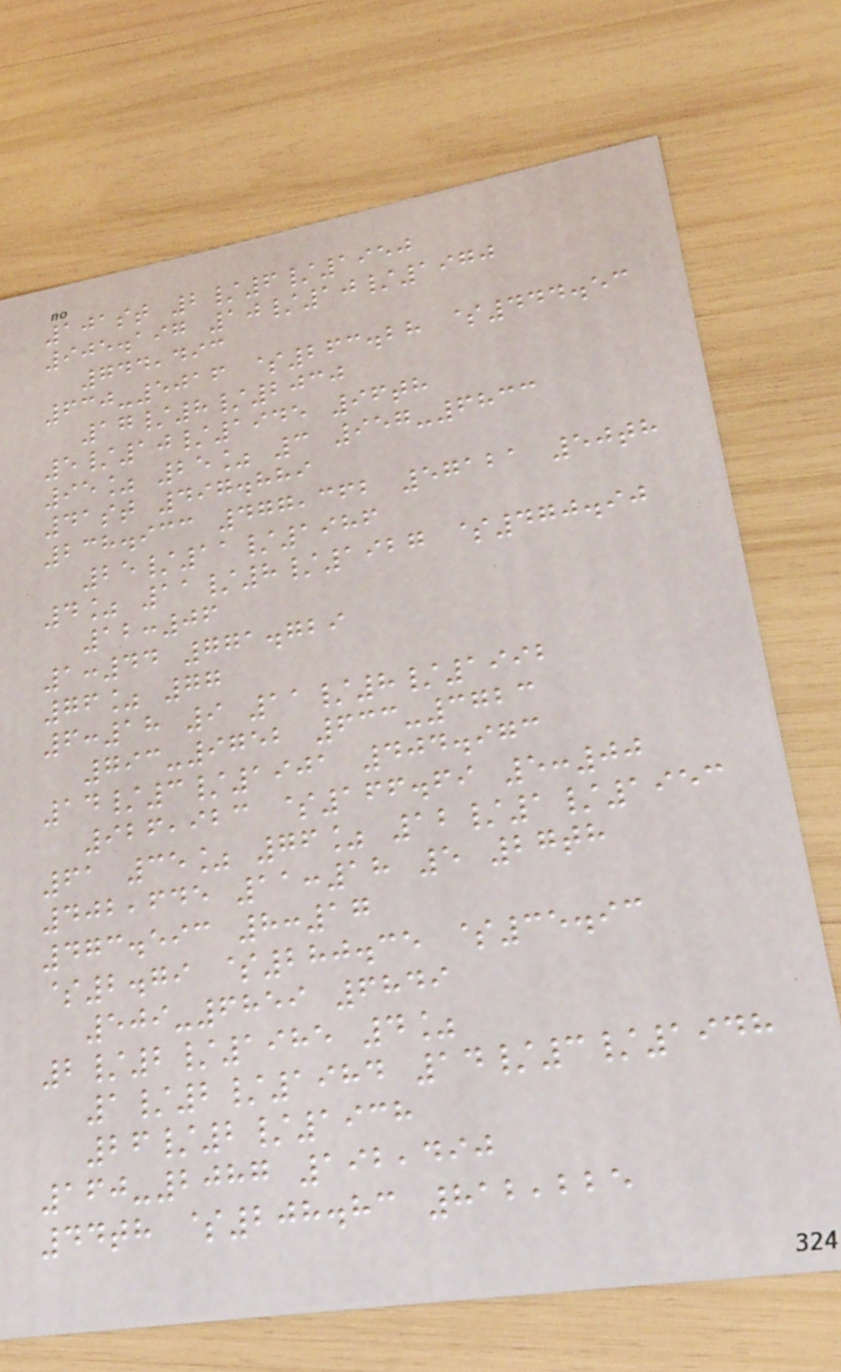101st 2/6/1950
905.197 10/10/1970
744,493
630-5016 $263.28 $444.53
17/8/2030
5/10/1945 96th
95% 25% 3 957-6833
41st 497.889
238.933 477,362 57121 50th
25/11/1986
4% 11/8/1927 $470.90
12:06
1:44 771.729
76% 77
6:18 9 11/8/1992
793-9752 633-3723
14/3/1901 404.973
926,923 $166.69 5:00
61 35% 76% 12/1/1953
402,645 11:18 5 27th
473.593 8:17
$2.79 $280.35 $35.93
509-6859 6849
2/2/1985 4%
1/2/1984 14/3/1948
26/2/1938
160-2087 192,490
44th $208.83 812,225
